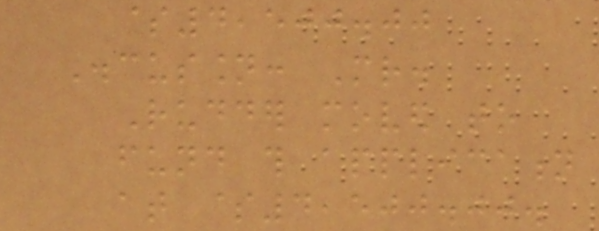$4,500.00
Discussion: Mr.
Rudder moved to
fund this application
at $4,500.00.
